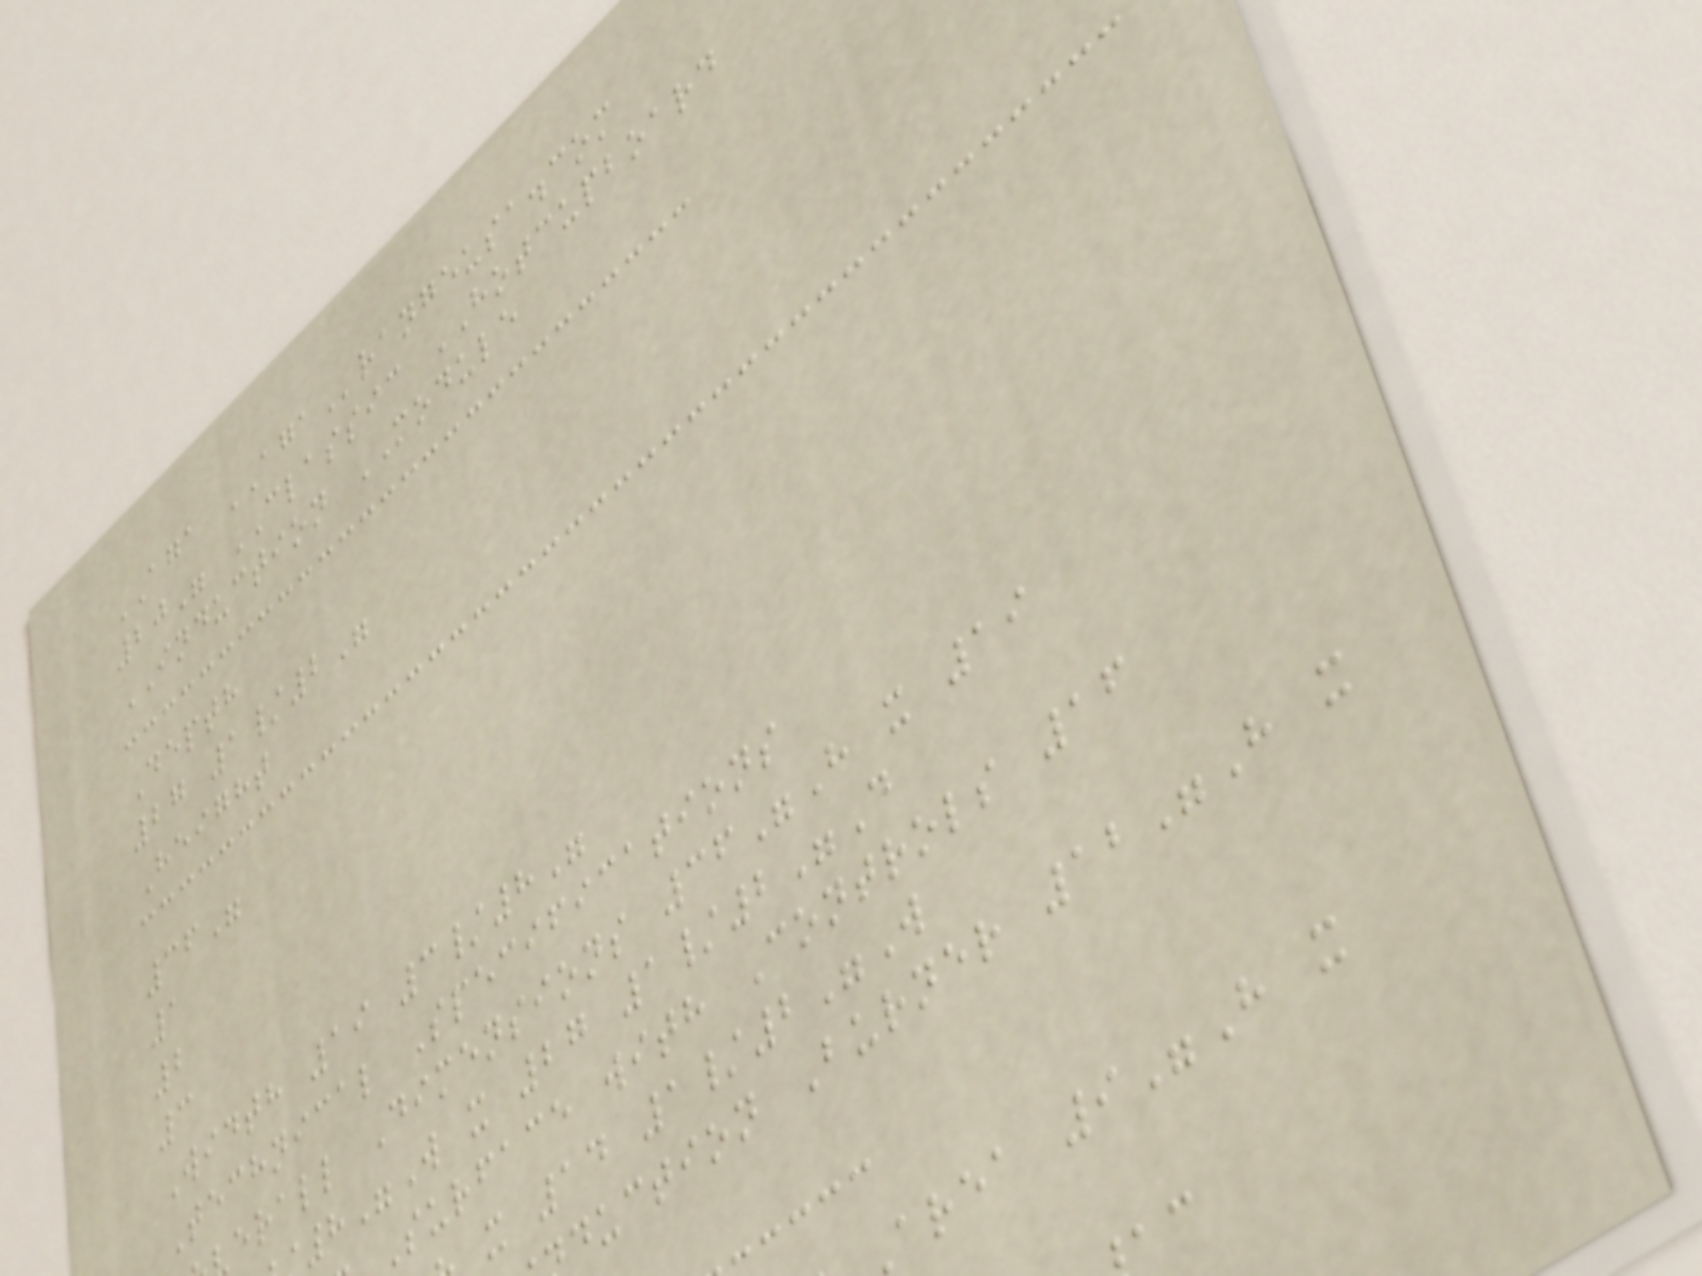AGA AGArangeusa.com
20" CLASSIC HOTCUPBOARD
INDUCTION MODULE
Depth
27 1/2"
Height
36"
1
2
3
Width 19 3/8"
Technical Specifications
erall Dimensions 36"H x 19
8"W x 27 1/2"D
Surface with Controls 16
x 14 1/2"W
duction Burner 12"H x
area 9"H x
